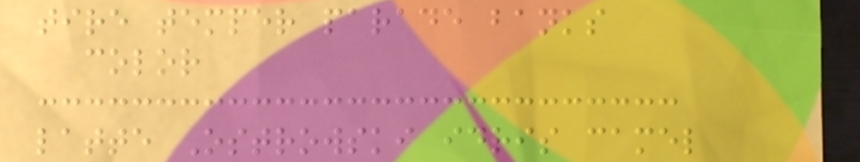tire temper parade banks
color
latte Ostrowski idris camel
